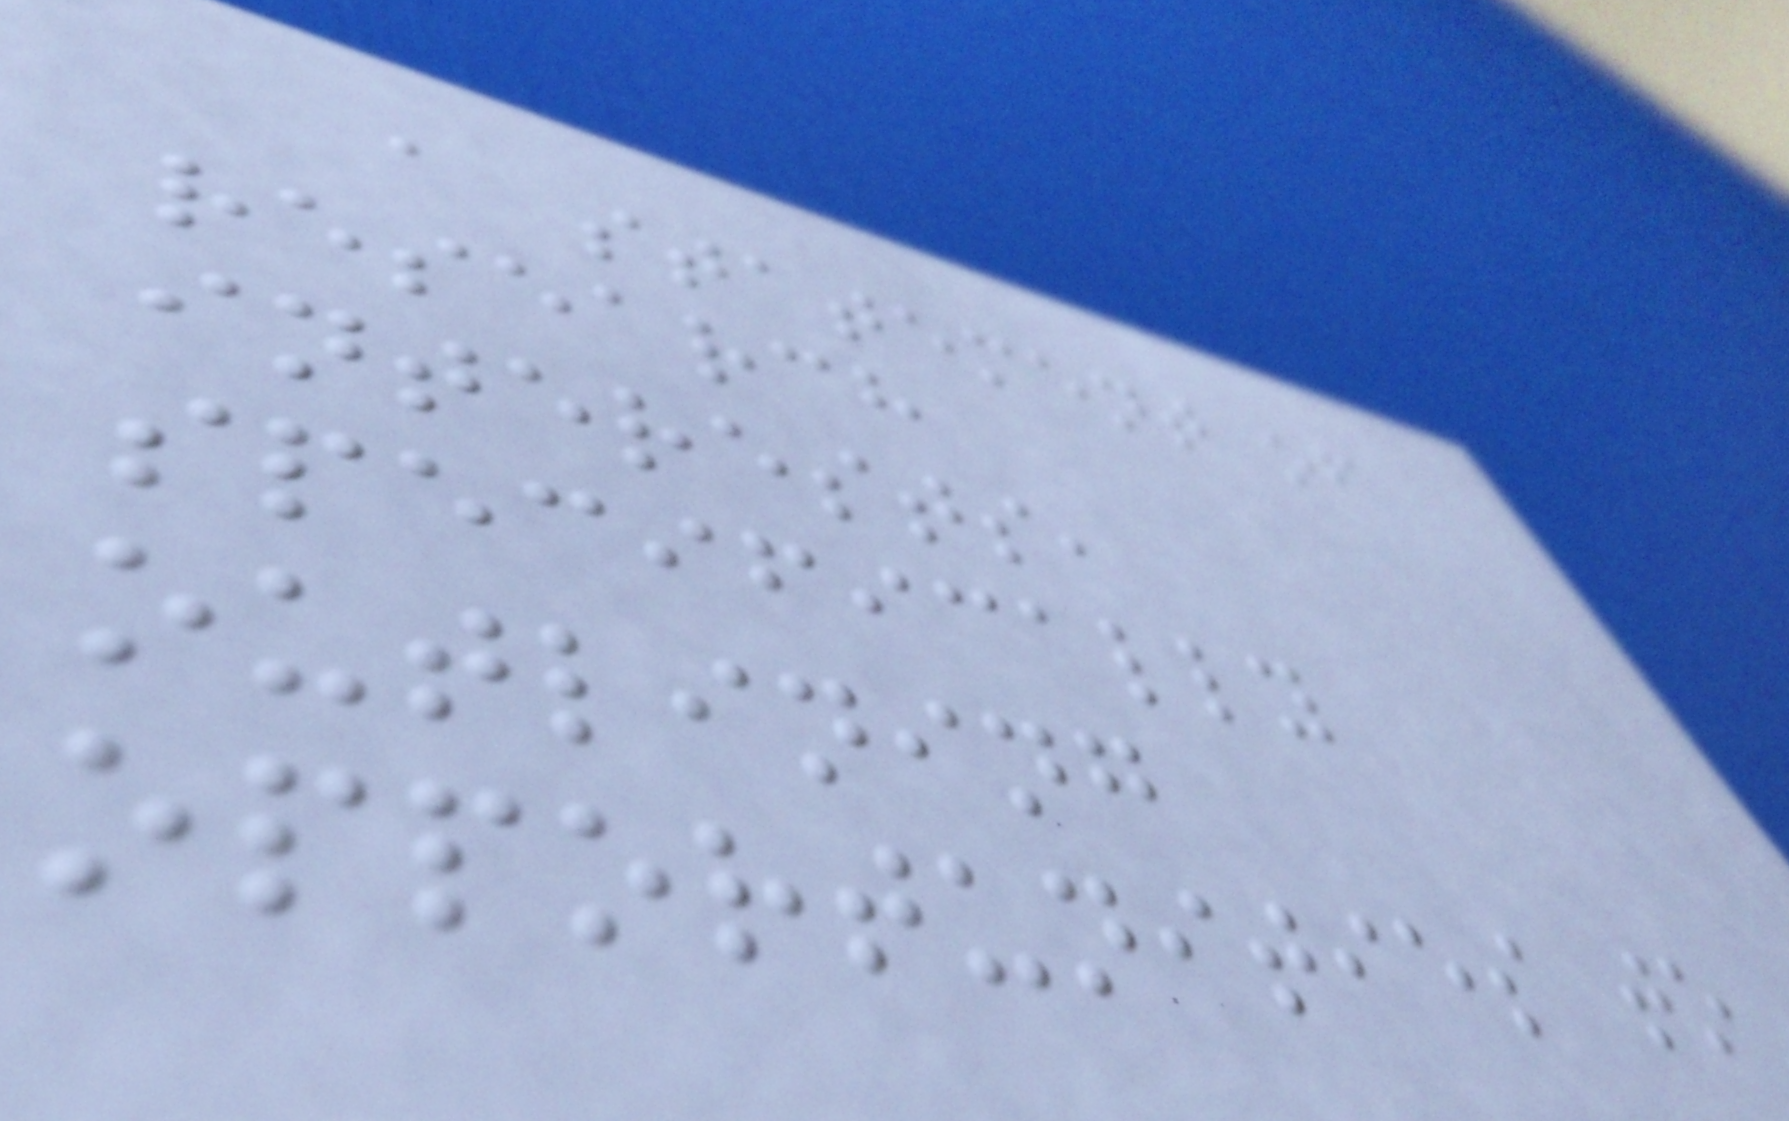a statement of
research
interests,
specifically
outlining
opportunities to
